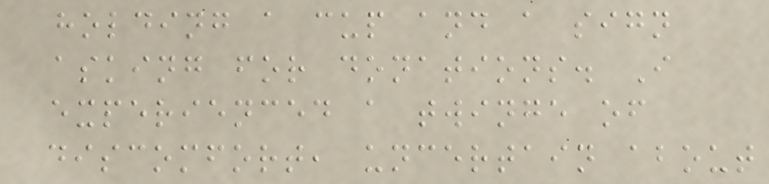holding a cup and a sign
asking for donations. I
experienced a twinge of
discomfort, uncertain about
